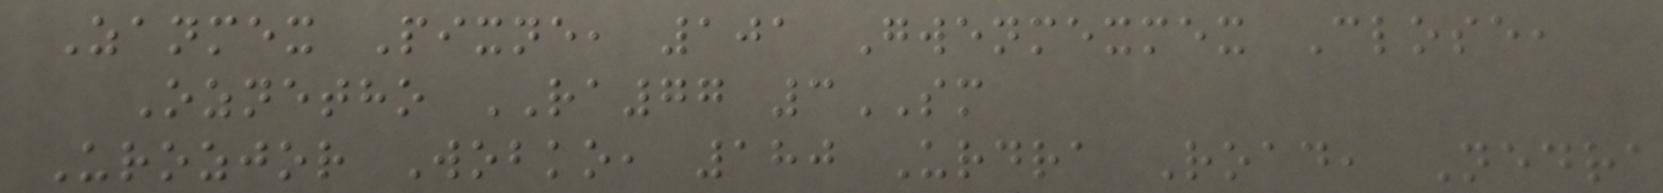Zanmex Pixne, 101 Gwenmexmex Close,
Oznetho RA77 3SM
Urozjor Wobko, 180 Urdra Road, Nedra
